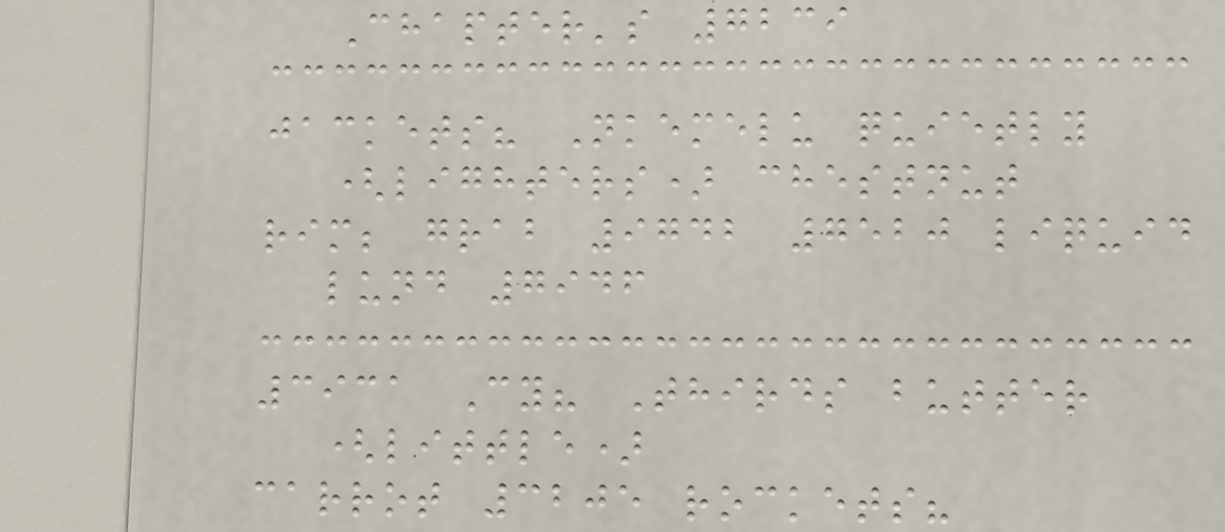Chapter's 7239
jackets? Nkemelu quietly
(lighters) chestnut
rim; grab 9742 7520 liquid
lund 7946
3931 Cy? Thirds butter
(little)
carrot 3205 rockets?
